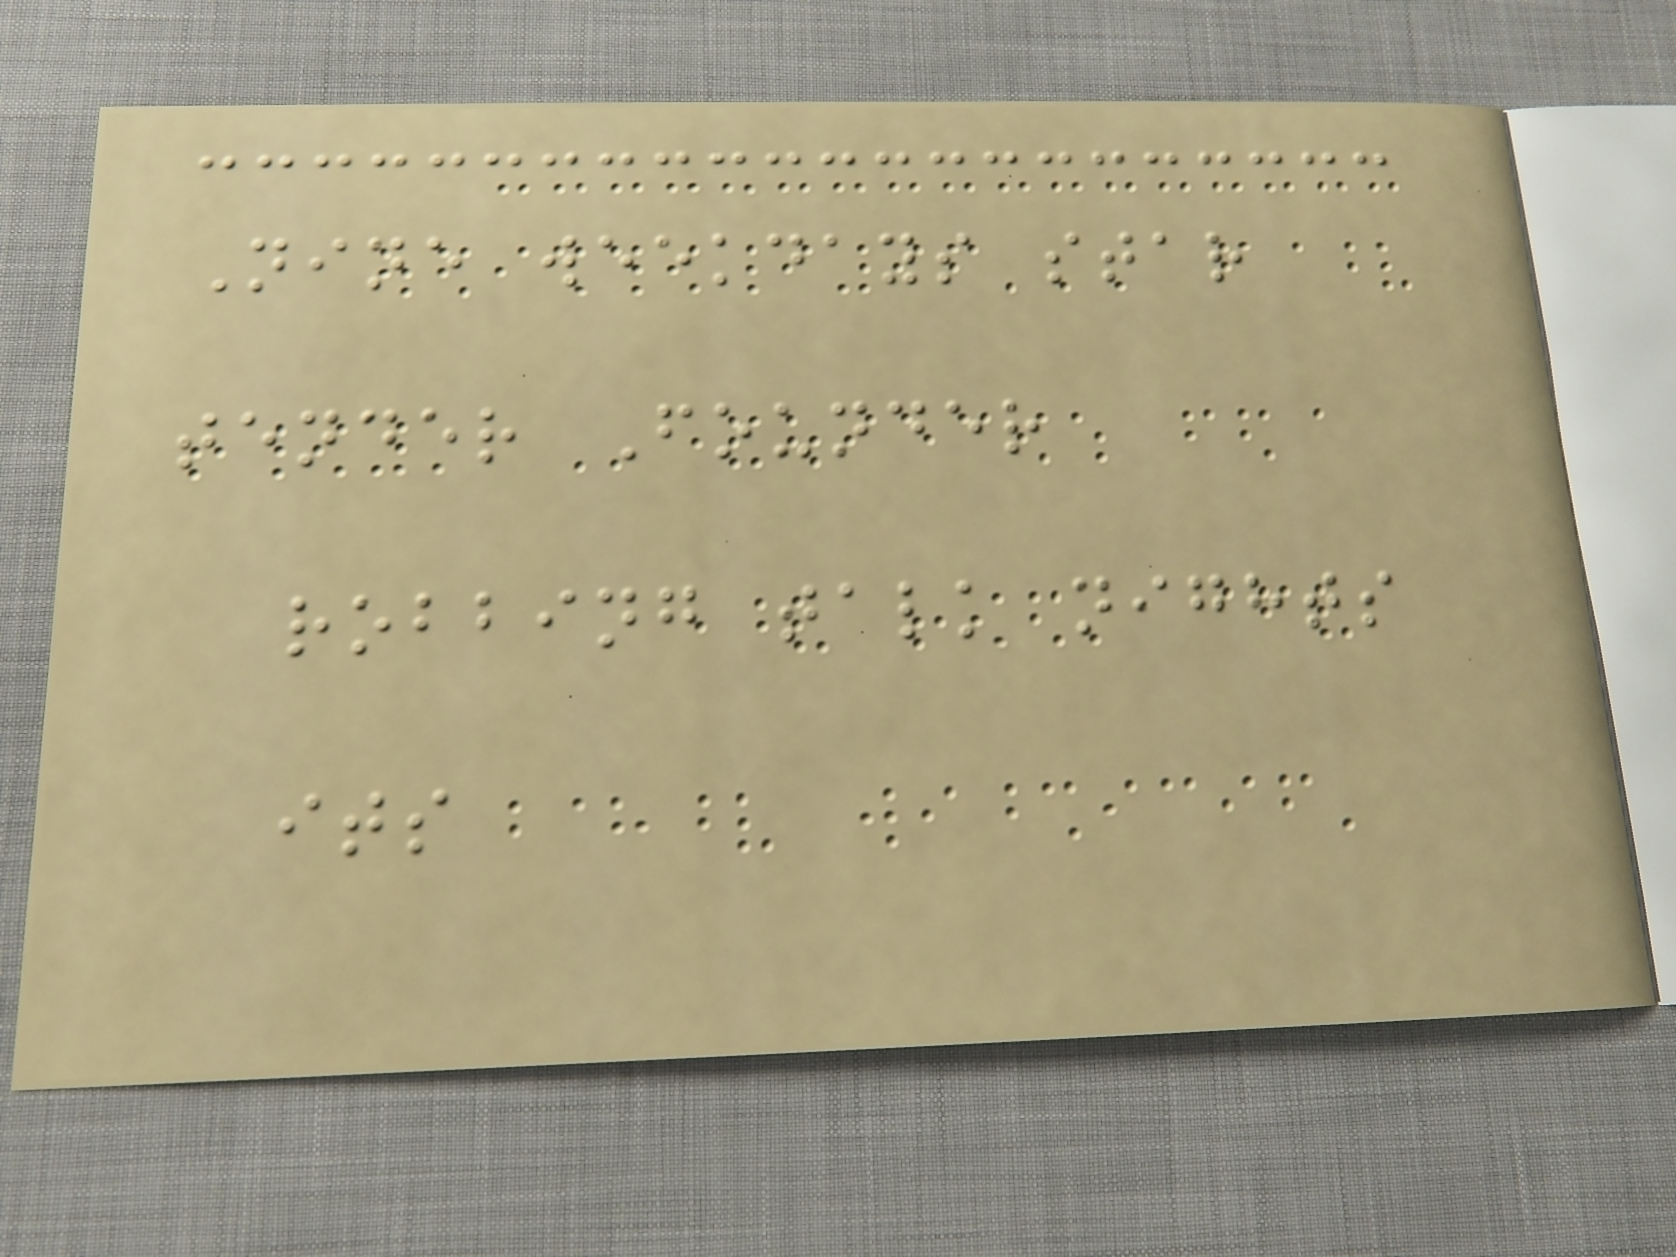Nine weekdays star
tender Founder
robbing talk nights
its
